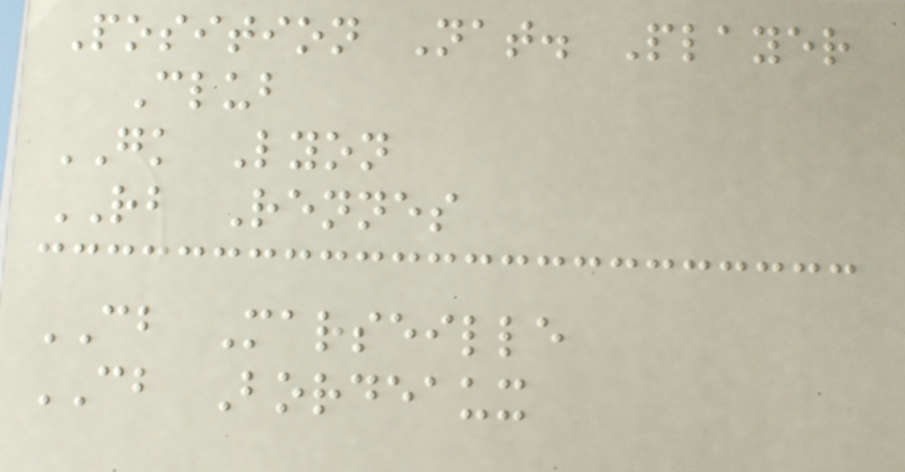Position Nat. Player
Club
GK Lyon
RB Rennes
CB Marseille
CB Bordeaux
